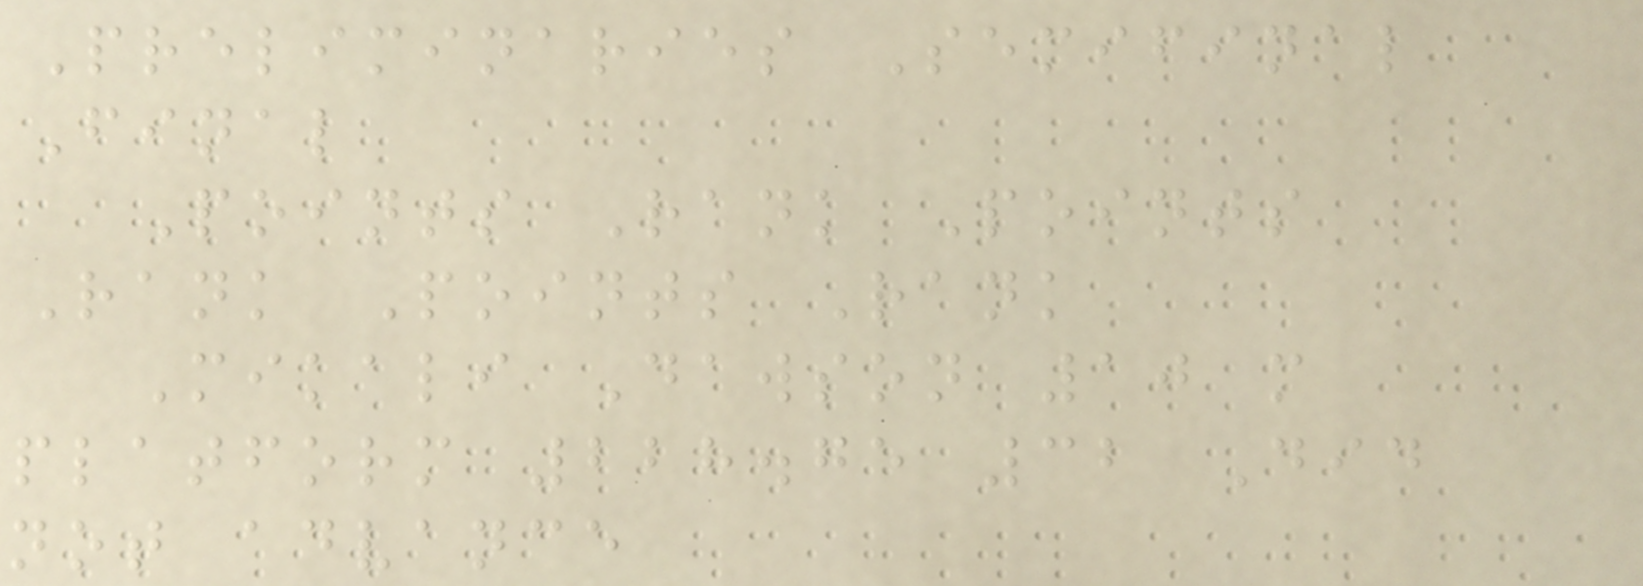Preliminaries Semifinal
Final
Points Rank Points
Rank Points Rank
Mikali Dawson 10 m
platform 228.75 32 Did
not advance
